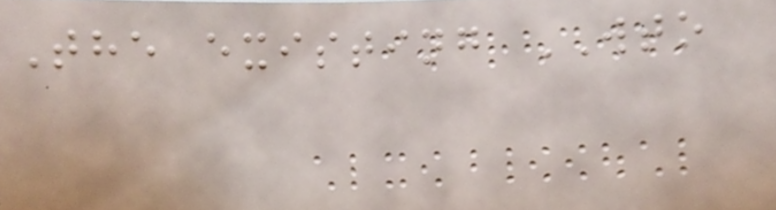The existing WTO
